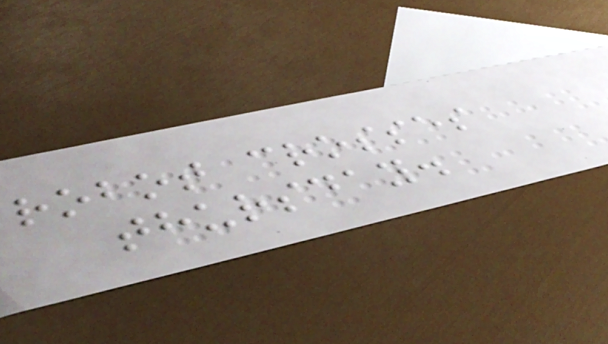robot crosses
thursday.
